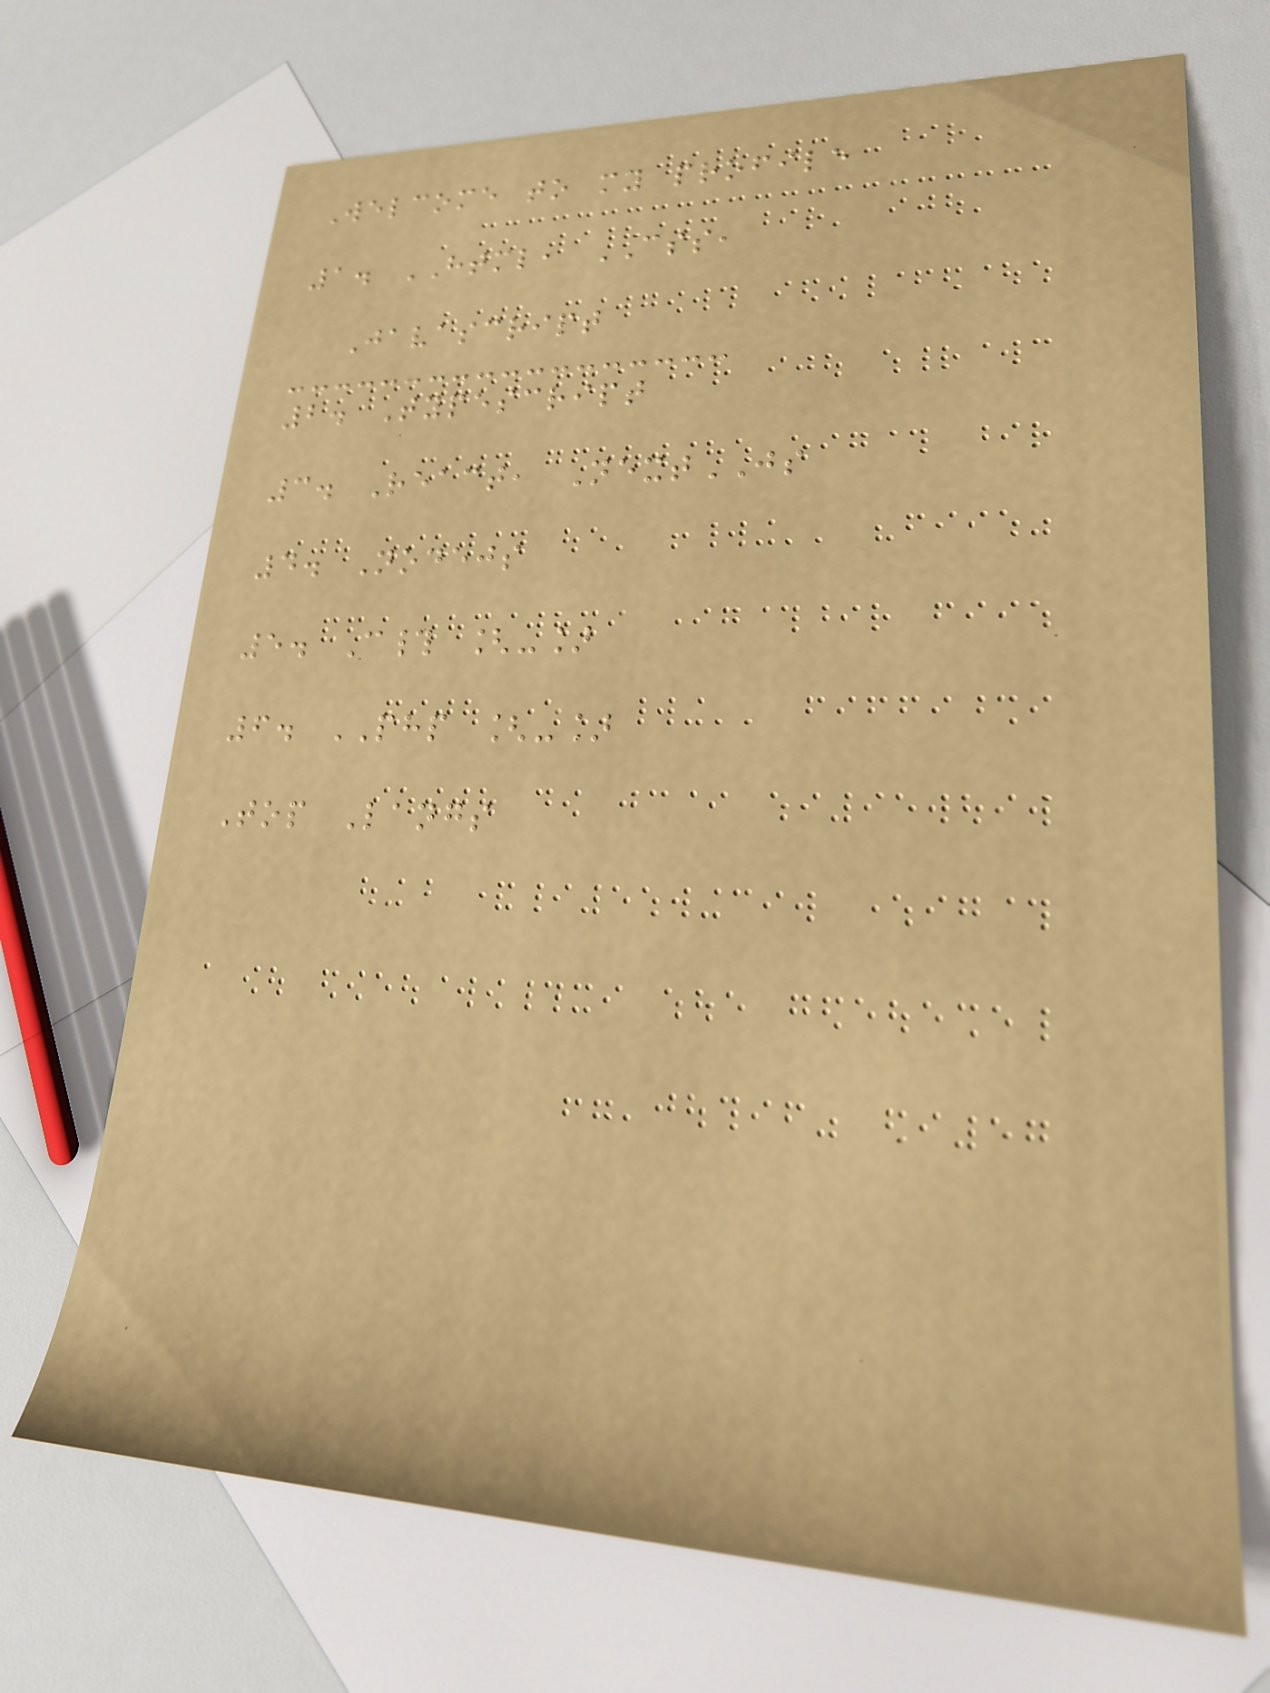Welcome to my profile
1. HTML, CSS,
Javascript
2. Typescript
3. React, NextJS
4. Nodejs
5. C# [-]
6. PHP [-]
Top Langs
